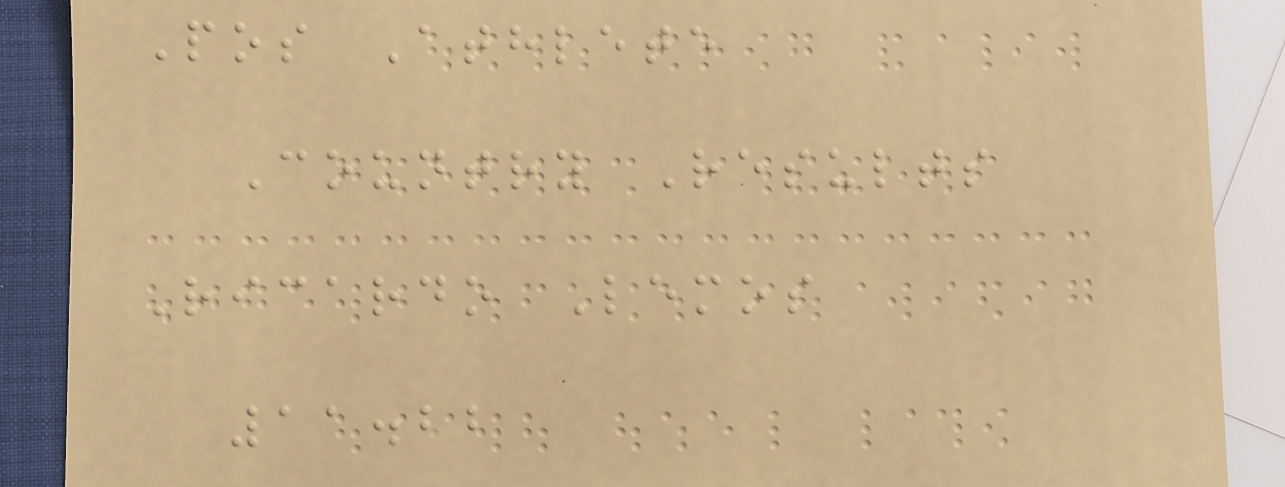Pos Athlete
Country Results
Ricardo Lemos
11.22
